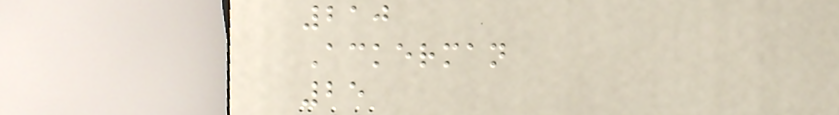210
Ackerman
25
